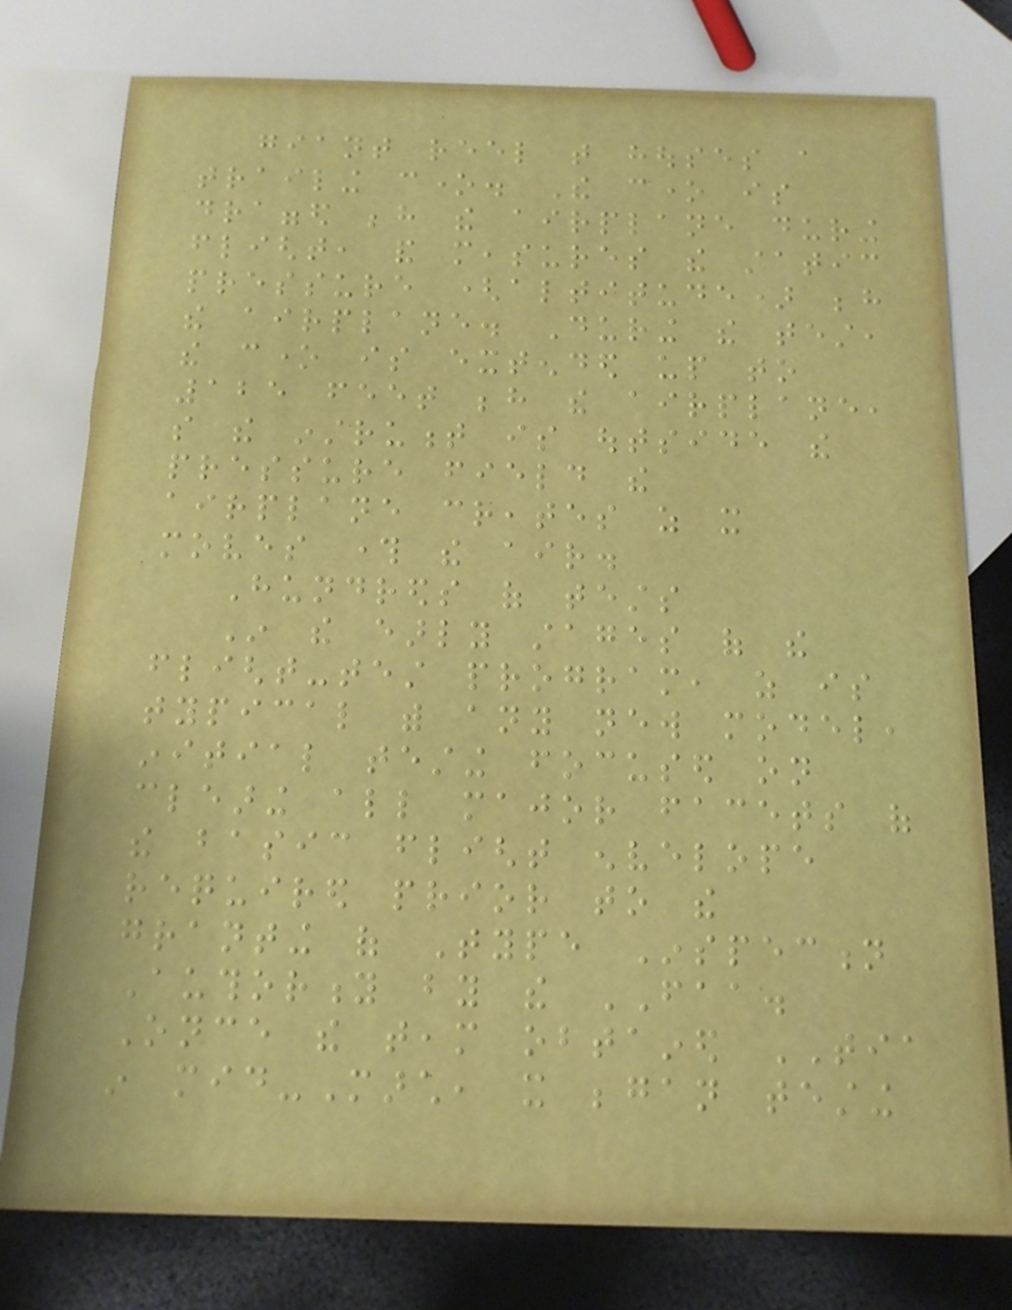giant reel that houses a
trailing cone. The cone is
dragged behind the airplane during
flight, and measures the static
pressure (altitude) behind
the airplane. During the test,
the cone is extended up to
125 feet behind the airplane,
so the instrument is outside the
pressure field the
airplane creates as it
moves through the air.
Hundreds of tests
In the early stages of the
flight-test program, as is
typical with any new model,
initial testing focused on
clearing all major facets of
the basic flight envelope
required prior to the
granting of Type Inspection
Authority by the FAA.
Once the team obtained TIA
in mid-March, it began testing
